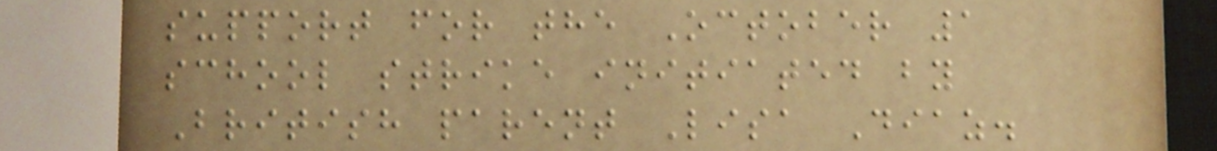support for the October 1
school strike initiated by
British parent Lisa Diaz.
